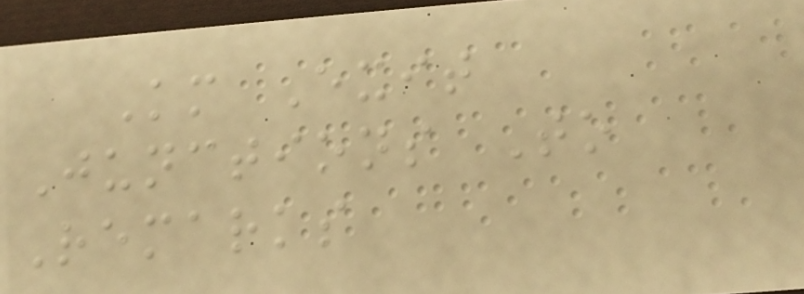Km Exit
Junctions To
Remarks
